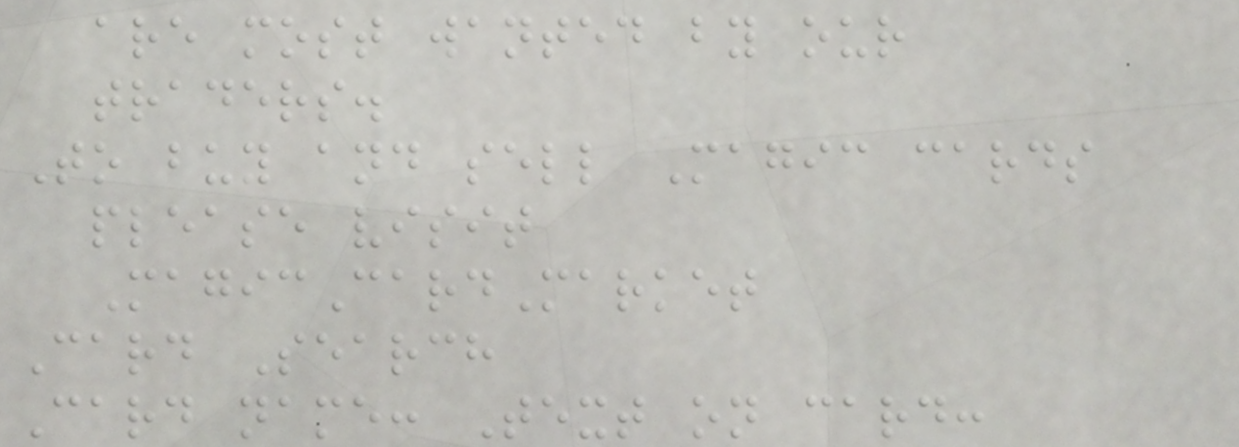are most wanted by our
traders.
To buy and sell Magic cards
please visit
MagicCardMarket
Card Search
Card name: Text on card:
